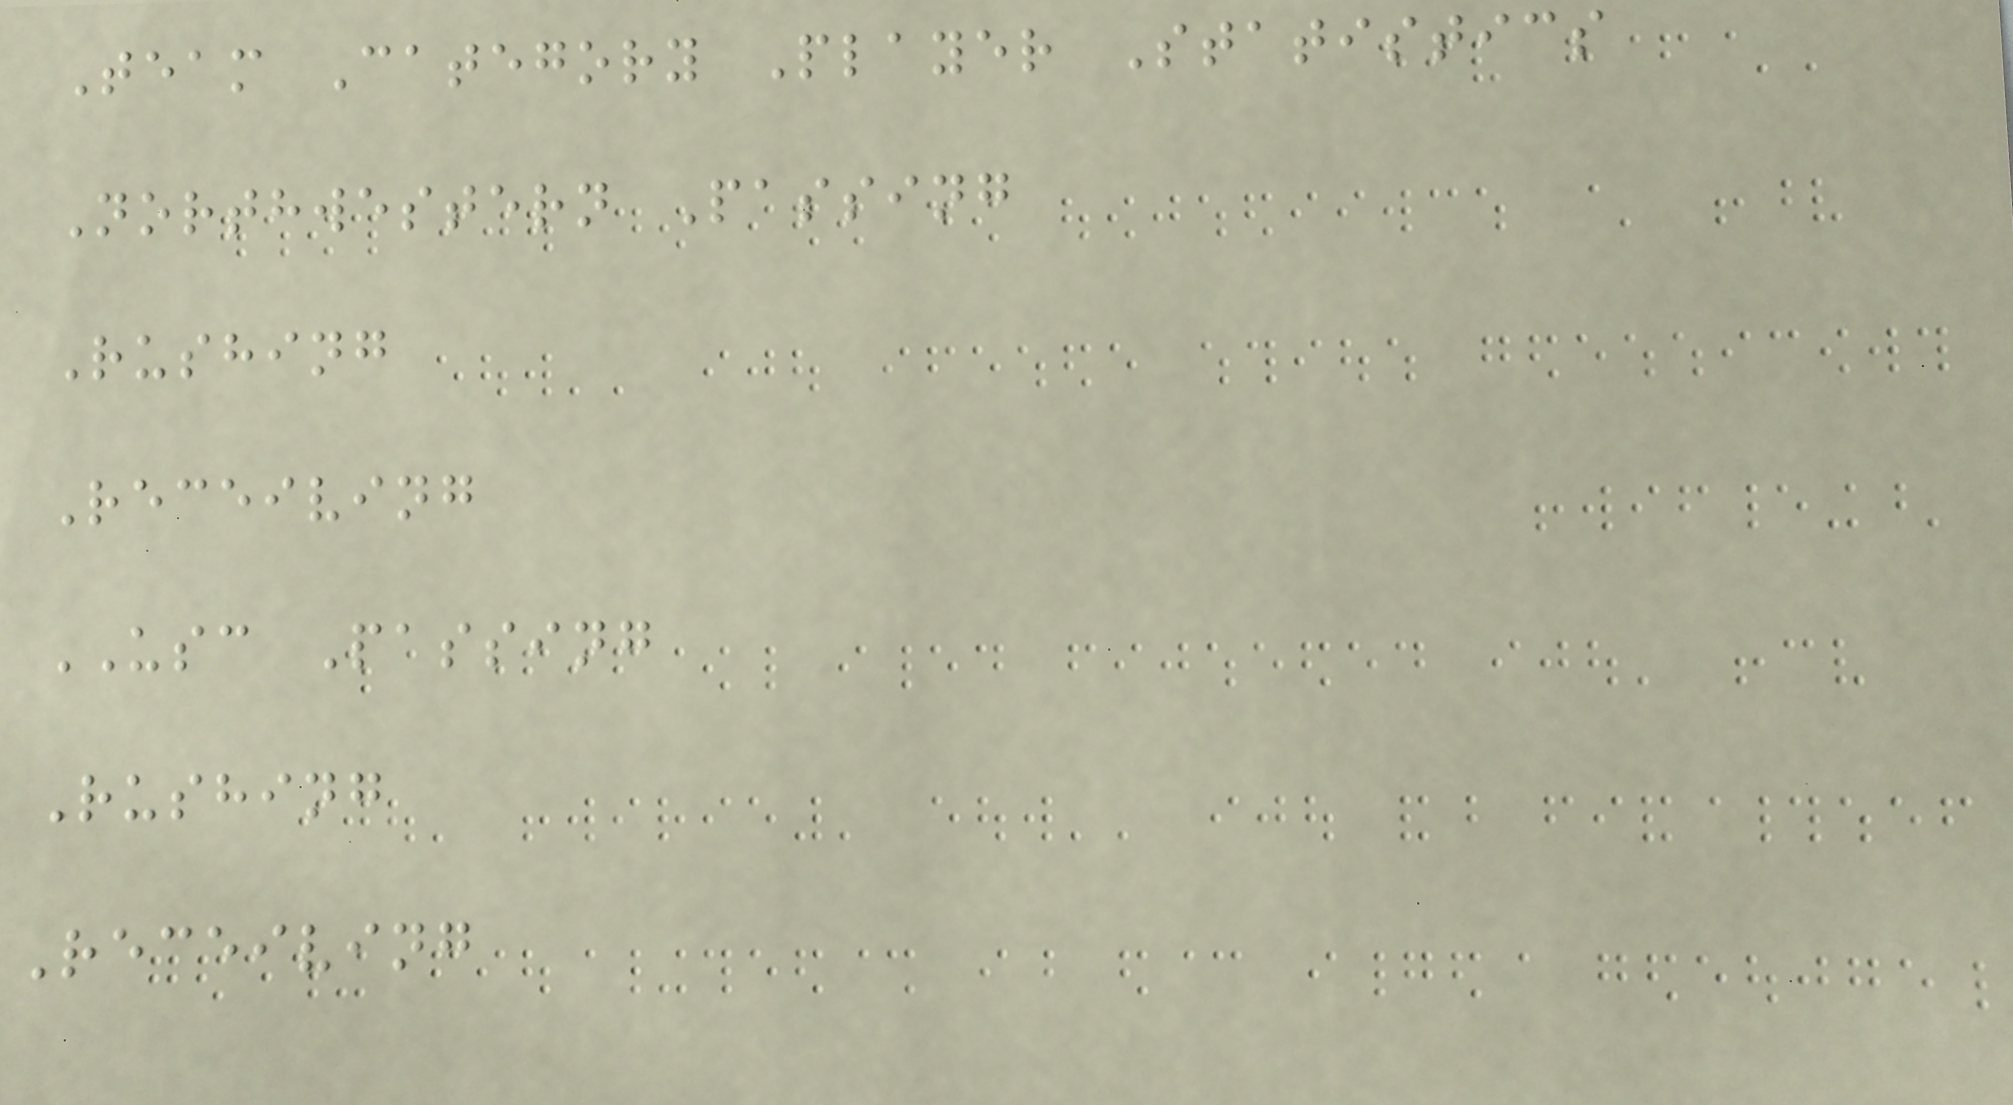Team Category Player Statistics
Northwestern Passing
Rushing
Receiving
USC Passing
Rushing
Receiving
